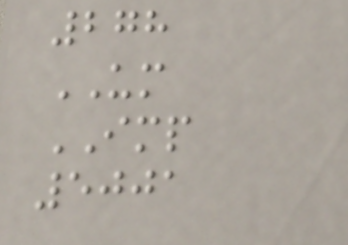278
UM
IMP
5001
